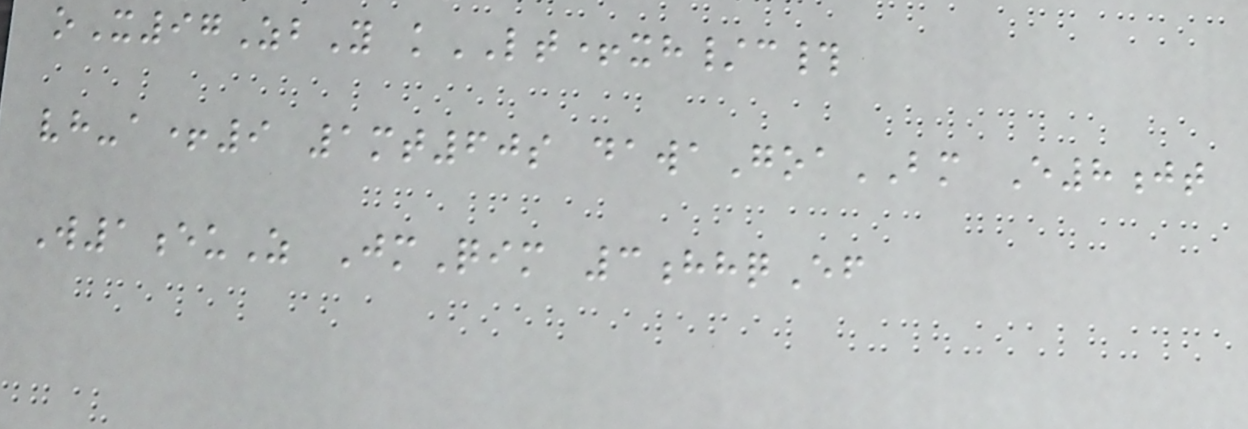oX97ZbY kLT+xh/c#
vh-a+9 1mt60s dawaGoaBM E8jt
W1euZ JmQim 3hhqEf
